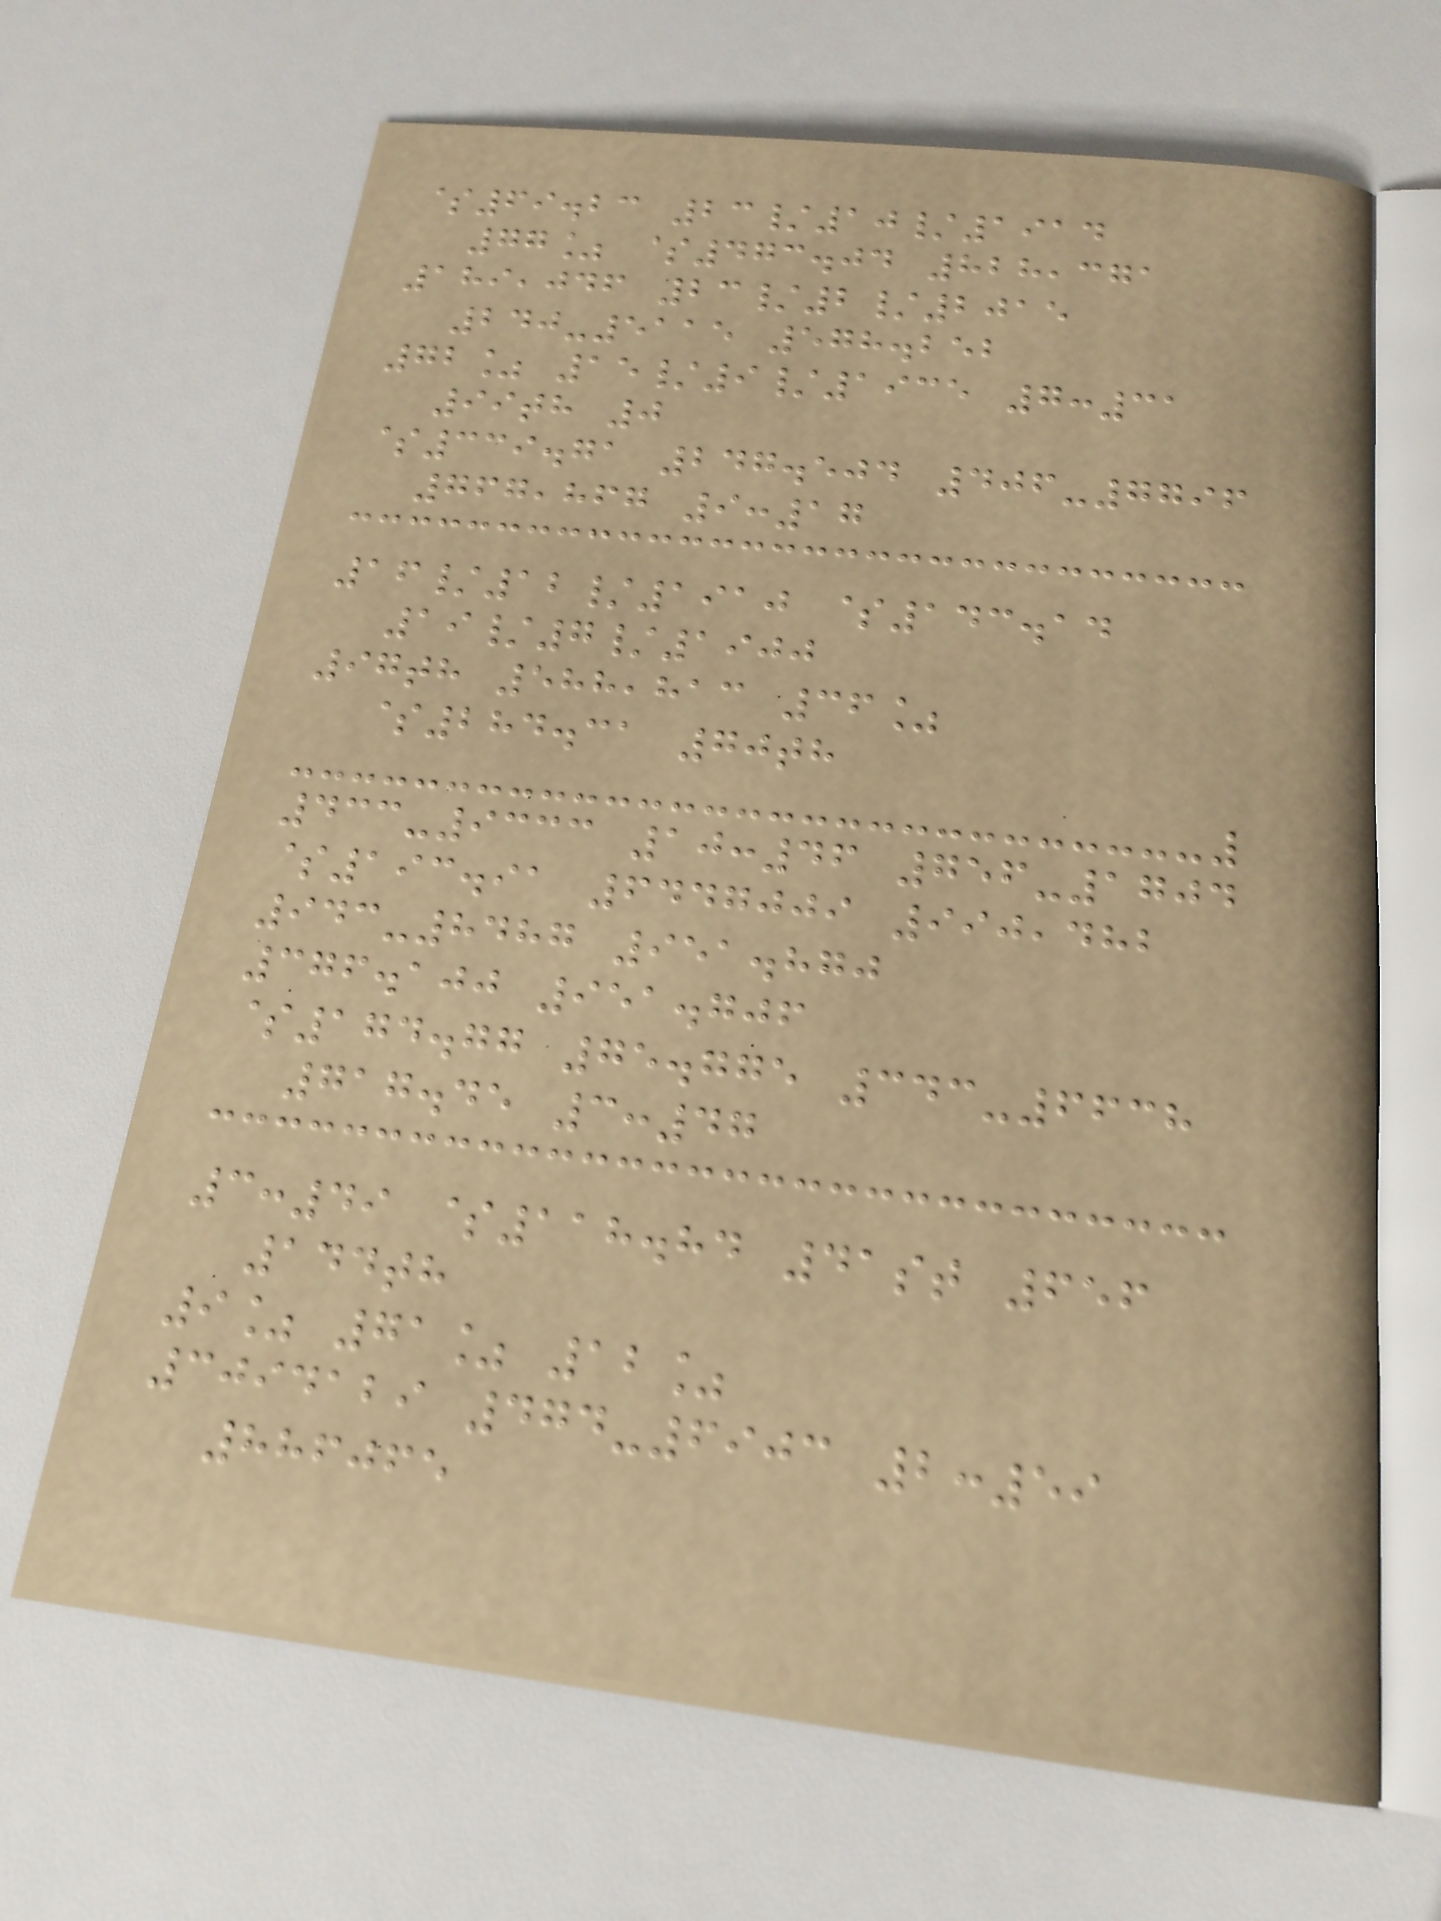$69.23 23/10/1914
77% $473.04 828,371
189,046 23/2/2015
240-5115 578.252
72% 15/9/1935 7:31
99th 0
$339.71 247.504 406-7796
767,867 9:17
16/12/1910 $143.14
19/7/1900
97th 588,813 36%
$284.31 70th
433-9333 10:46 756-1704
$193.91 6447009 990,482
943-8487 951.870
376.100 951.706
$174.77 75.775 343-6638
717.45 3:47
3:49 $118.84 41st 656
144th
9% 71% 12%
3094129 474-6903 2:59
886065
